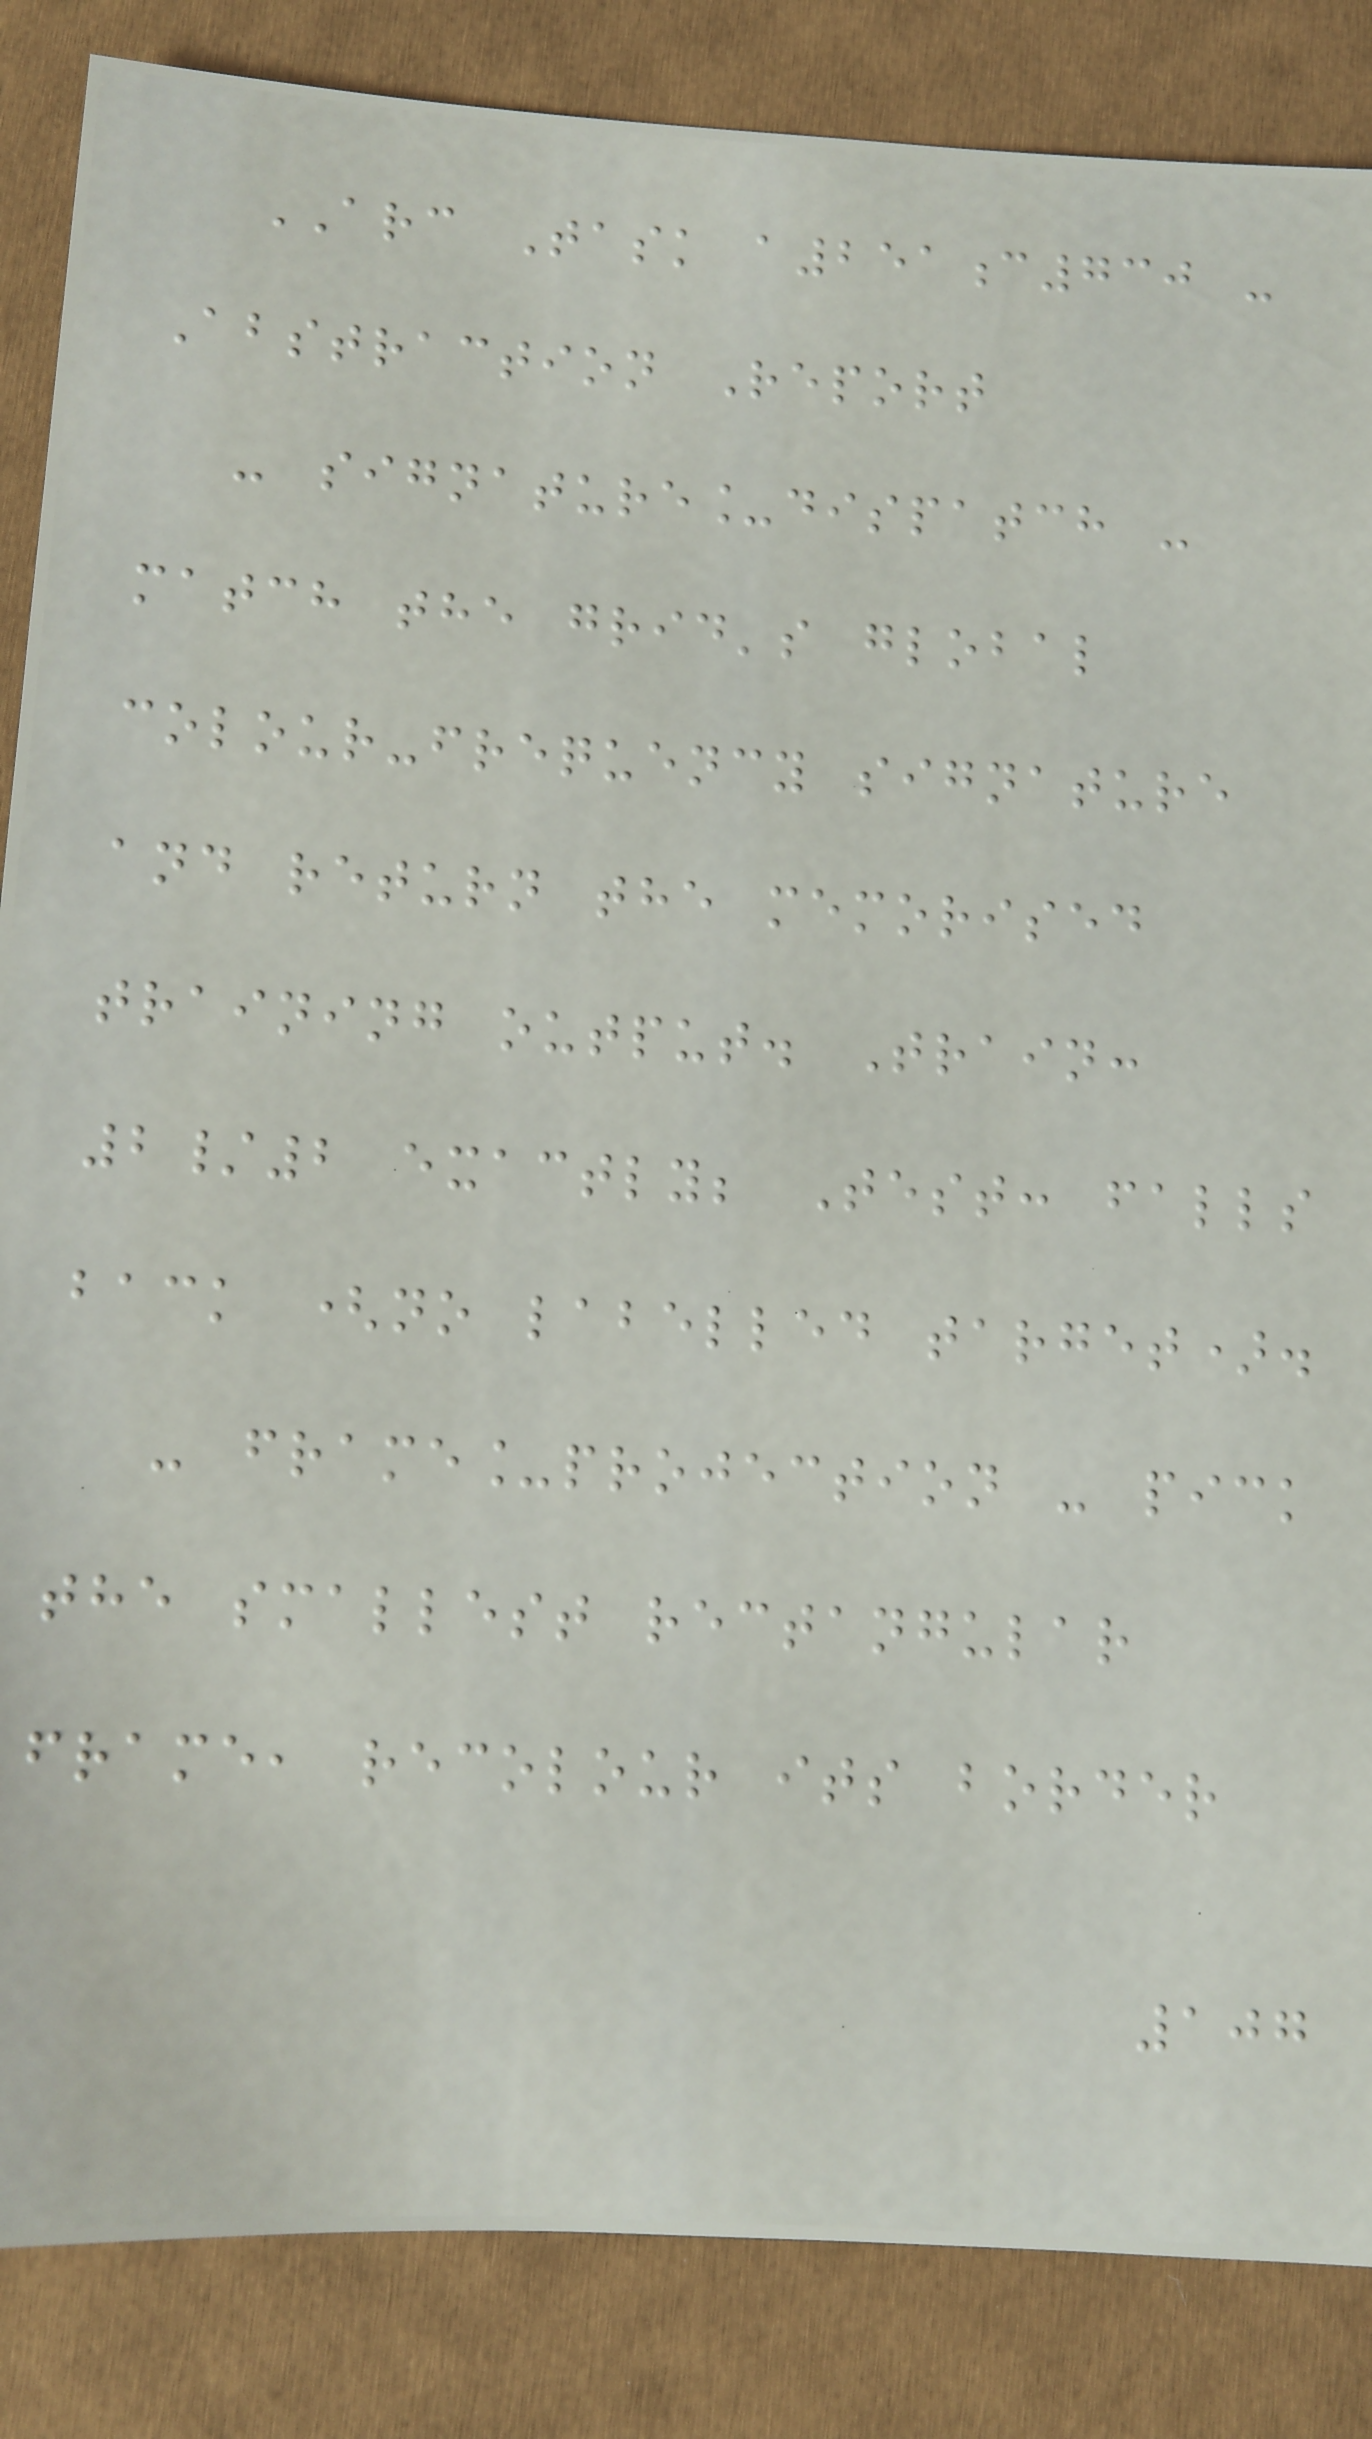ARC Task a251c730 -
Abstraction Report
- signature_dispatch -
match the grid's global
colour-frequency signature
and return the memorised
training output. Train:
2/2 exactly; Test: falls
back (no labelled target).
- frame_projection - pick
the smallest rectangular
frame, recolour its border
107
